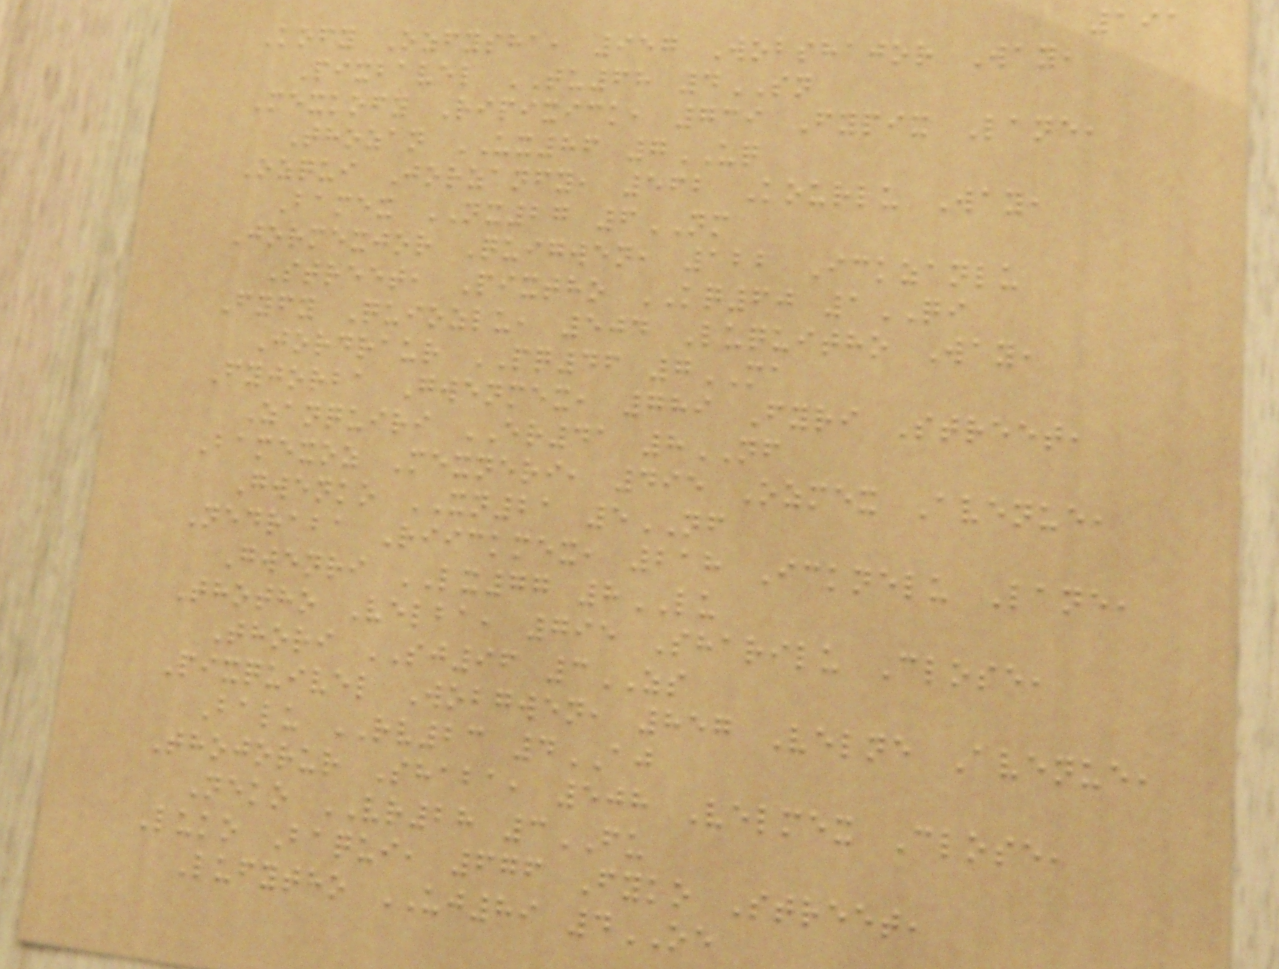191
Kofy Ozfysha, 957 Wobshajor Way,
Pixbavel TU68 4SN
Mexkofy Ripixick, 739 Fypix Lane,
Thozan UX86 7UQ
Ozqui Jorzanfy, 562 Kourlu Way,
Bamex NX27 6NM
Jormexjor Quigwen, 122 Ickzanlu
Street, Pixtho KQ60 1QI
Fyfy Quiozlu, 504 Luquitho Way,
Jordraur PQ46 7MA
Fyjorba Gwenmex, 789 Fyri Street,
Zanquiri ER41 8NF
Bamexoz Mexneri, 495 Ozmex Avenue,
Gwenko XN21 5NF
Nedraba Riickmex, 218 Icknelu Lane,
Gwenri LX77 8LU
Thotho Velba, 795 Sharilu Close,
Thori SJ96 3ZS
Pixquivel Wobgwen, 857 Velne Avenue,
Balu RV23 4AJ
Thojorur Shaba, 508 Velmex Close,
Neko VR28 3FU
Luko Baqui, 676 Fyko Street,
Lufytho UJ89 4OE
